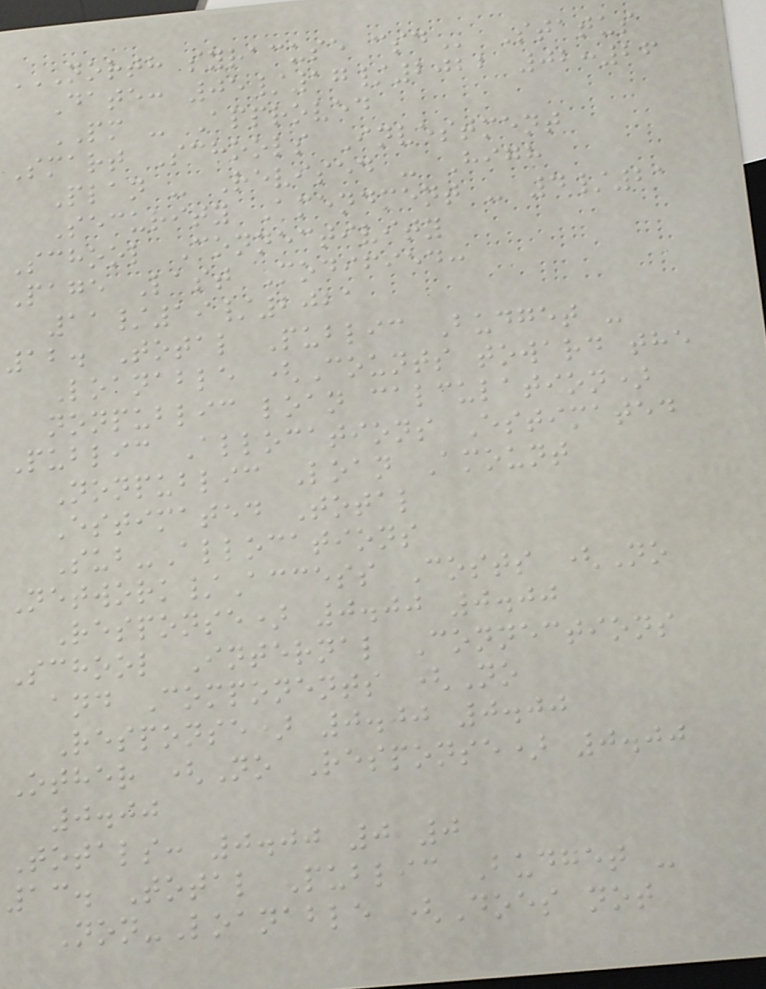NORTH SYRACUSE CSD Status
Date: 05/17/2022 02:26
PM - Approved
Smart Schools Investment
Plan - Revised - High
Security Amendment - 4/21
School Connectivity
Page Last Modified:
11/19/2021
12. Total Public Budget -
Loanable (Counts toward the
nonpublic loan calculation)
Public Allocations Estimated
Nonpublic Loan Amount
Estimated Total
Sub-Allocations
Network/Access Costs (No
Response) 0.00 0.00
School Internal Connections
and Components (No
Response) 0.00 0.00
Other (No Response) 0.00
0.00
Totals: 0.00 0 0
13. Total Public Budget -
Non-Loanable (Does not
